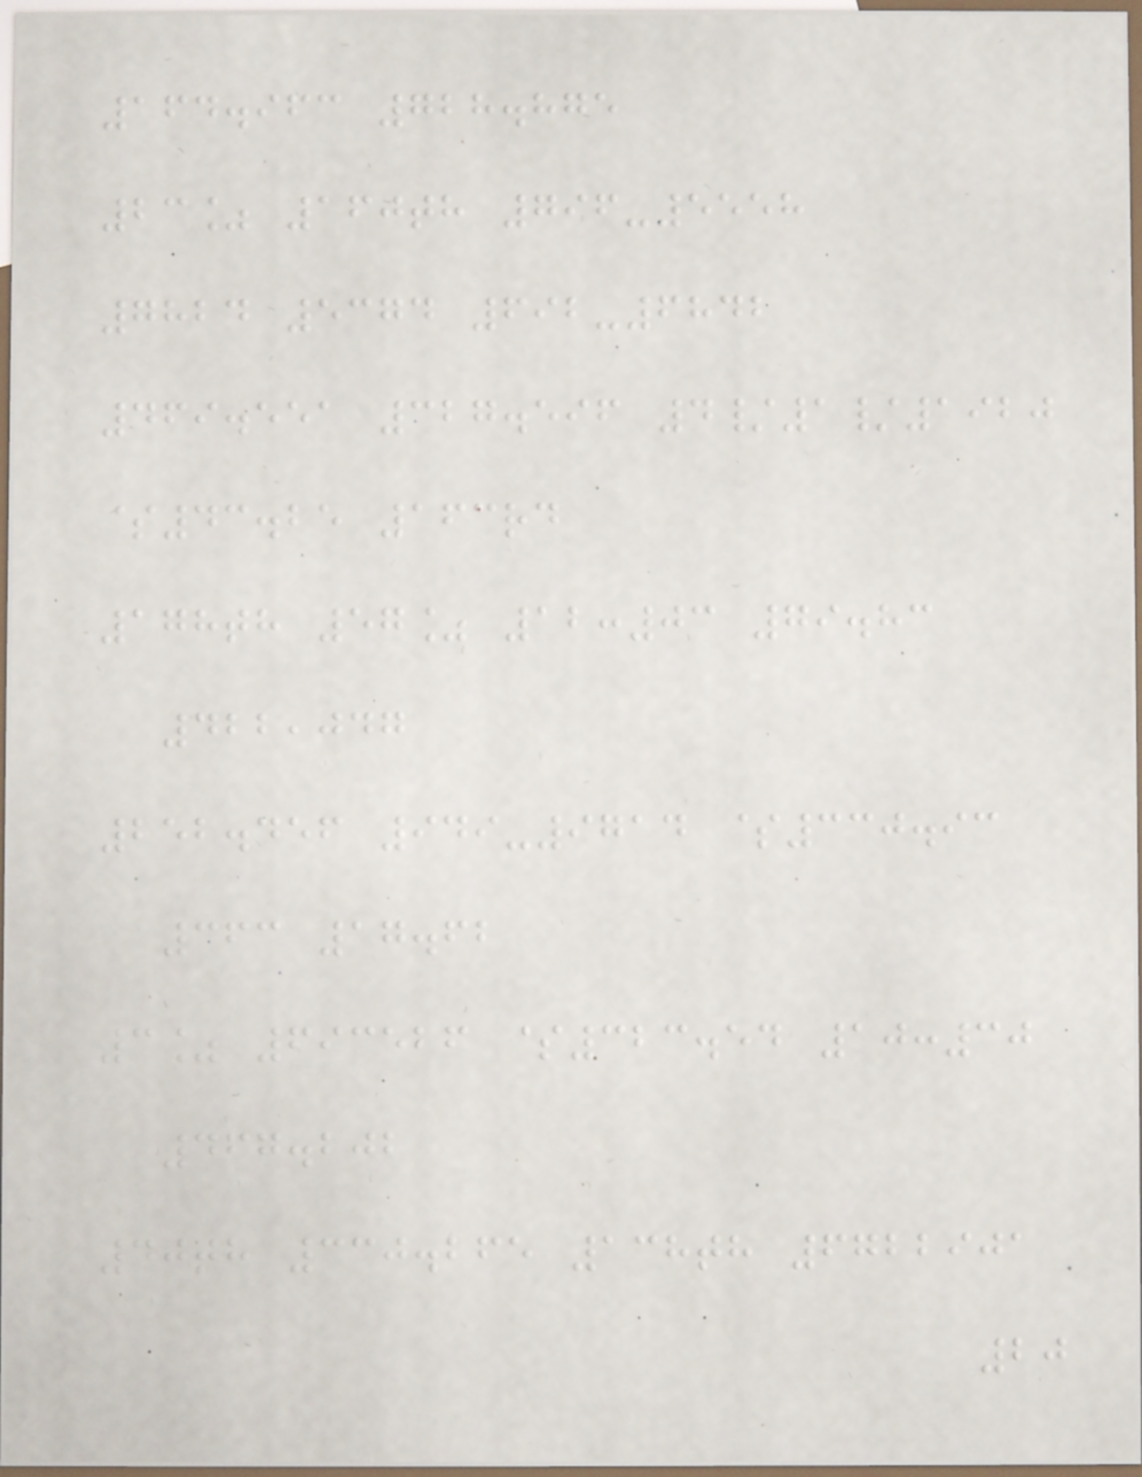164.963 728.875
23% 160th 796-5558
7824 5374 692-6842
469.551 327.596 4/1/1920
$43.25 163rd
178th 57% 12:03 79.83
422,047
252.456 949-9714 $330.93
363 17.62
3% 693526 $323.54 10:30
467.202
40th 330.265 138th 6722901
20
